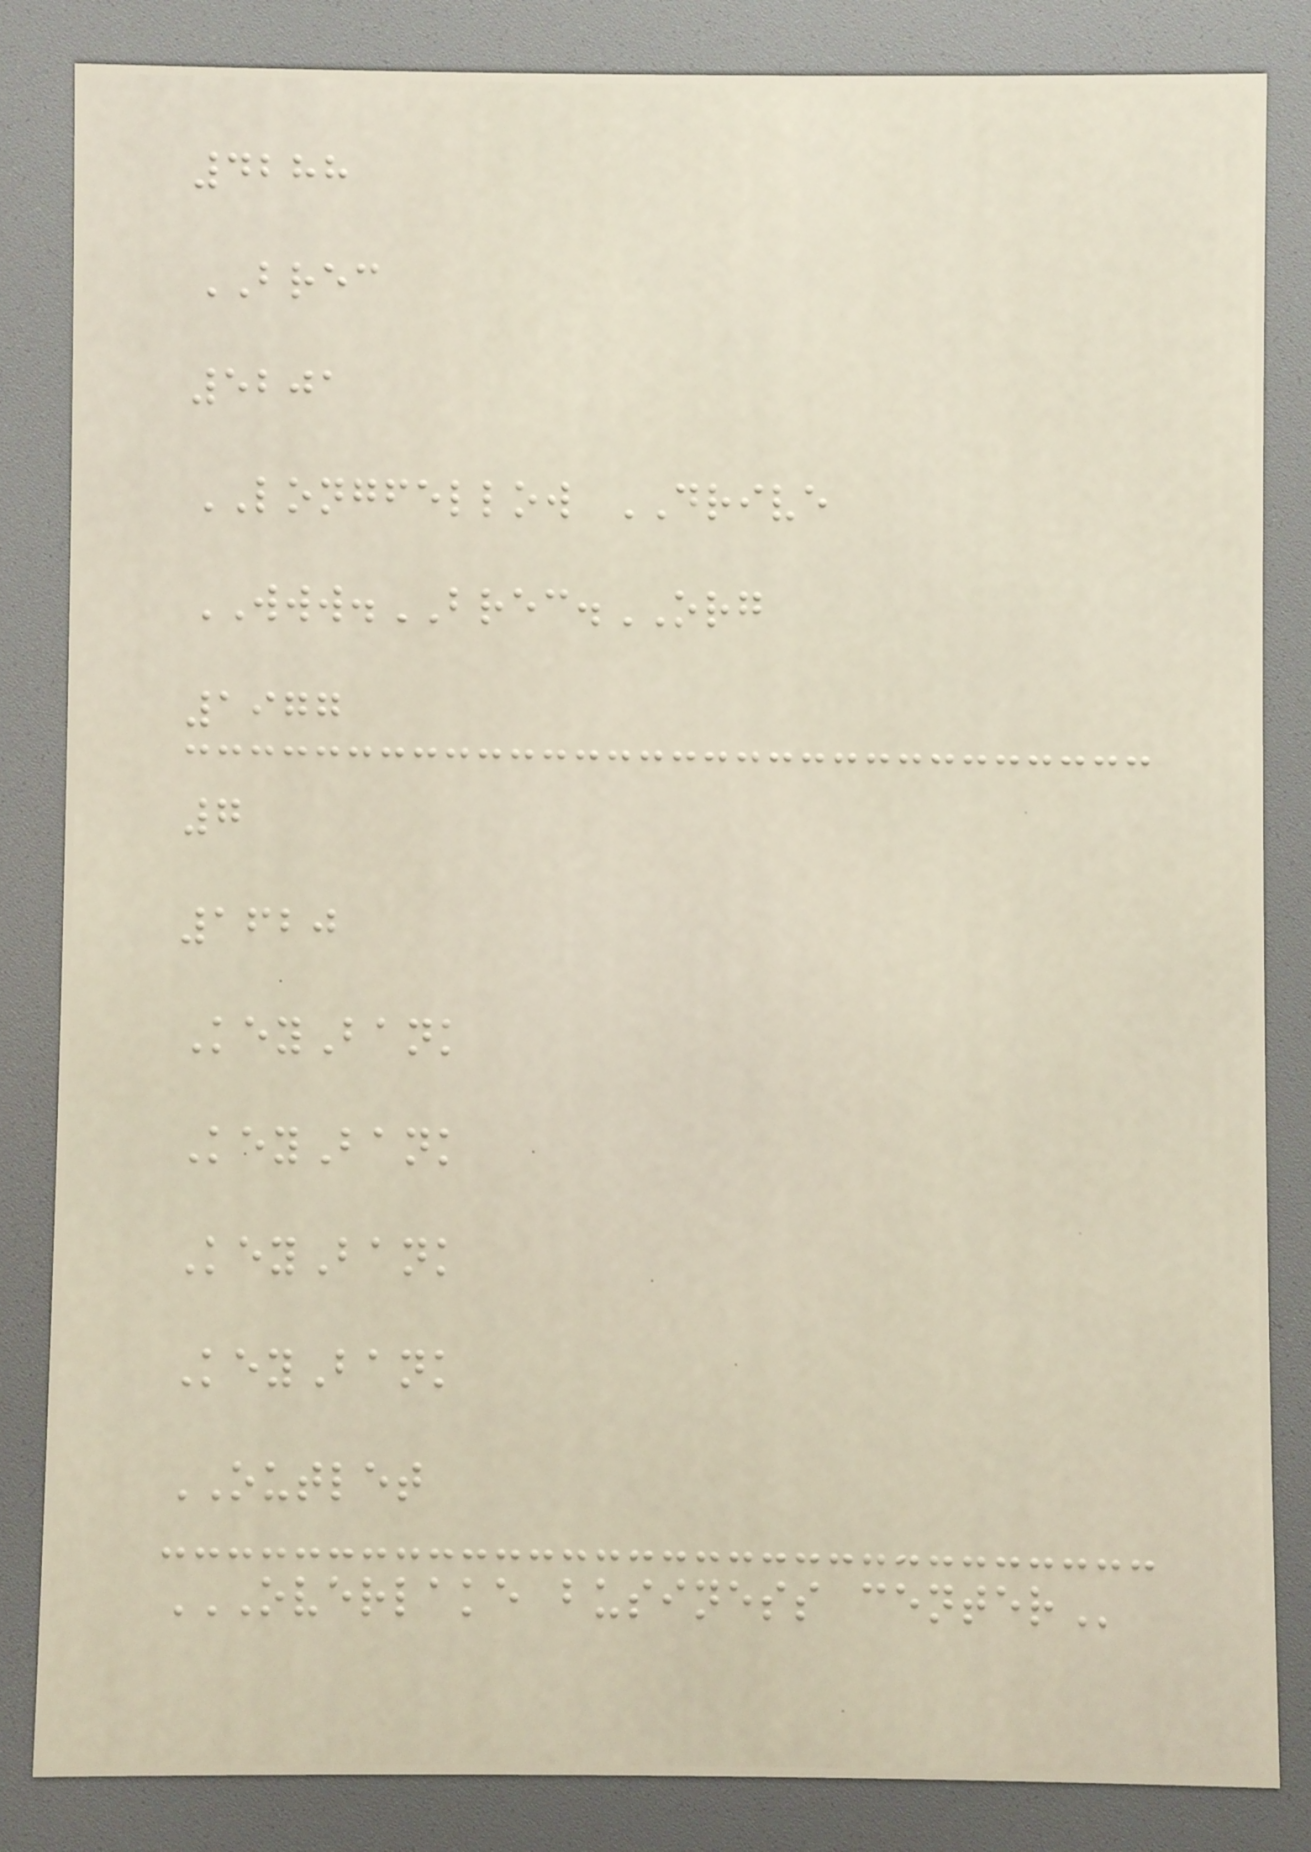4288
BREC
5201
LONGFELLOW DRIVE
WWW.BREC.ORG
1977
7
1620
KeyBank
KeyBank
KeyBank
KeyBank
OUTLET
OVERLAKE BUSINESS CENTER
